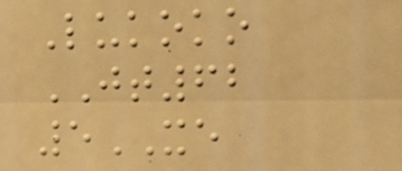Lukoko
JT62
5XE
